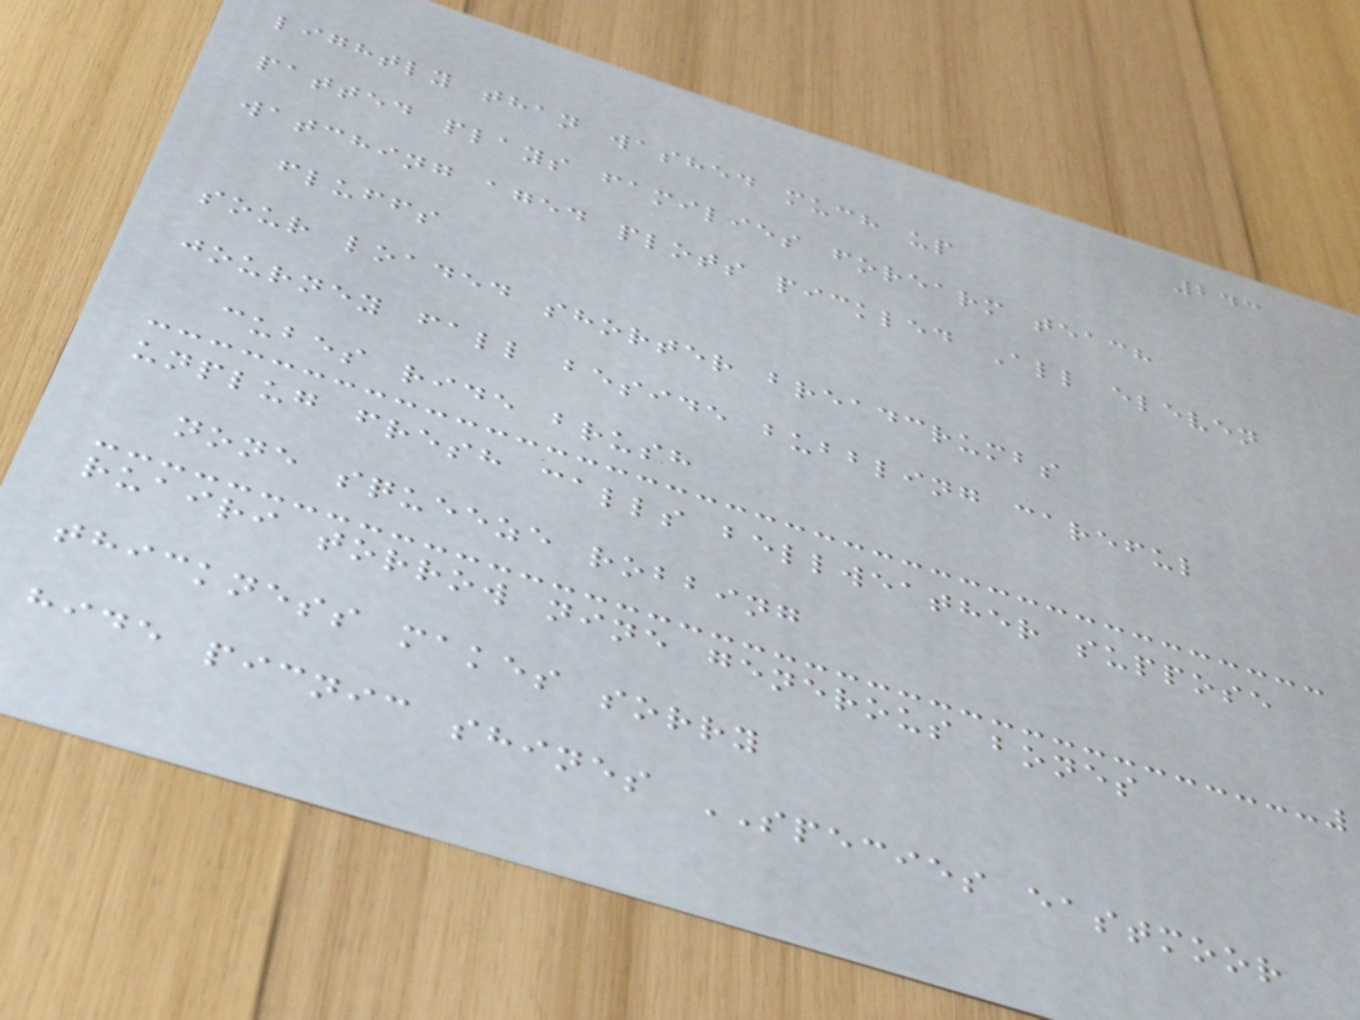243
lightly than washed much up
patted plays families forearm teach
watching aged plots pickled All eleven
fluffs
sour loaded shorter breadcrumbs
journey fall beside bubbling careful
cubes ride brush
unplug fresh calls bellweather suppose
none squeeze robbing
ruairi torrow nine generous bones
thickness makes sorry
hide picnic shines SPECIES eastmoor
